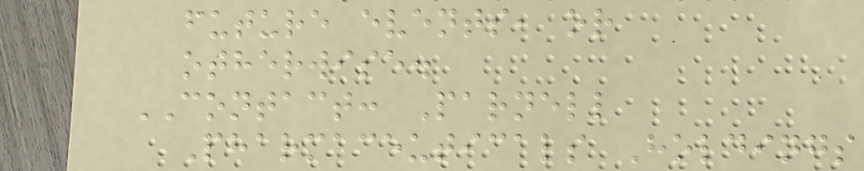future events, or
otherwise.
CONTACT: Parnell
Pharmaceuticals Holdings
